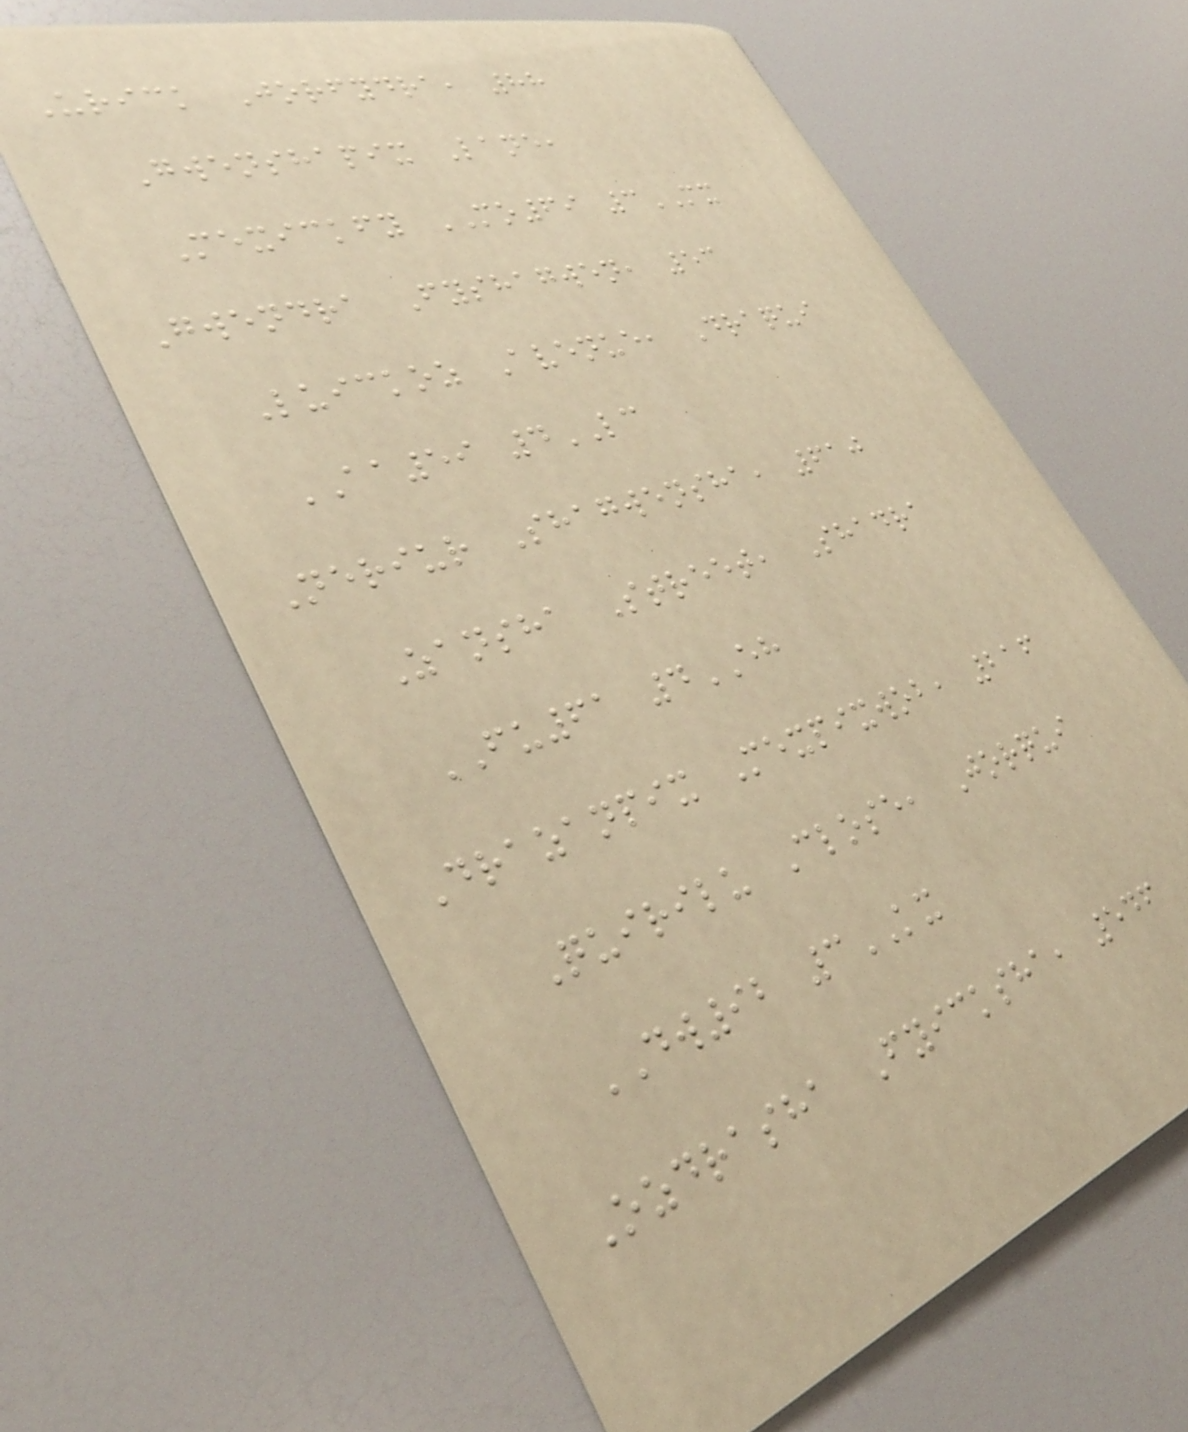Urick Jorfydra, 88
Gwenshapix Lane,
Mexickfy MO69 3MX
Gwendra Fyshagwen, 53
Luickoz Avenue, Draqui
AA59 4LC
Neriur Shagwensha, 610
Zansha Street, Shadra
FU61 4EH
Drazanpix Mexpixwob, 216
Quirilu Close, Jorqui
DW92 3KX
Ozdrasha Fyicksha, 546
